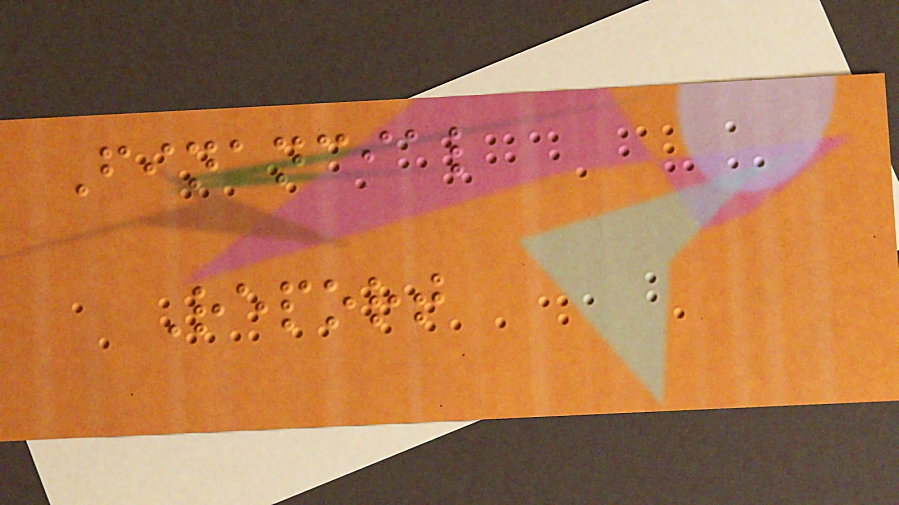Financial
Report
